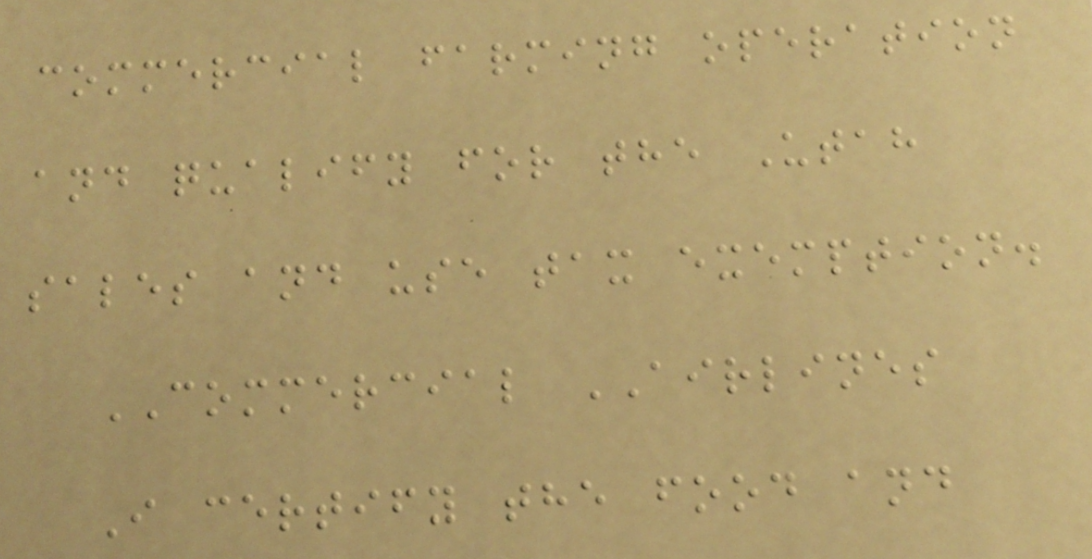commercial farming operation
and qualify for the Utah
sales and use tax exemption.
COMMERCIAL AIRLINES
I certify the food and
